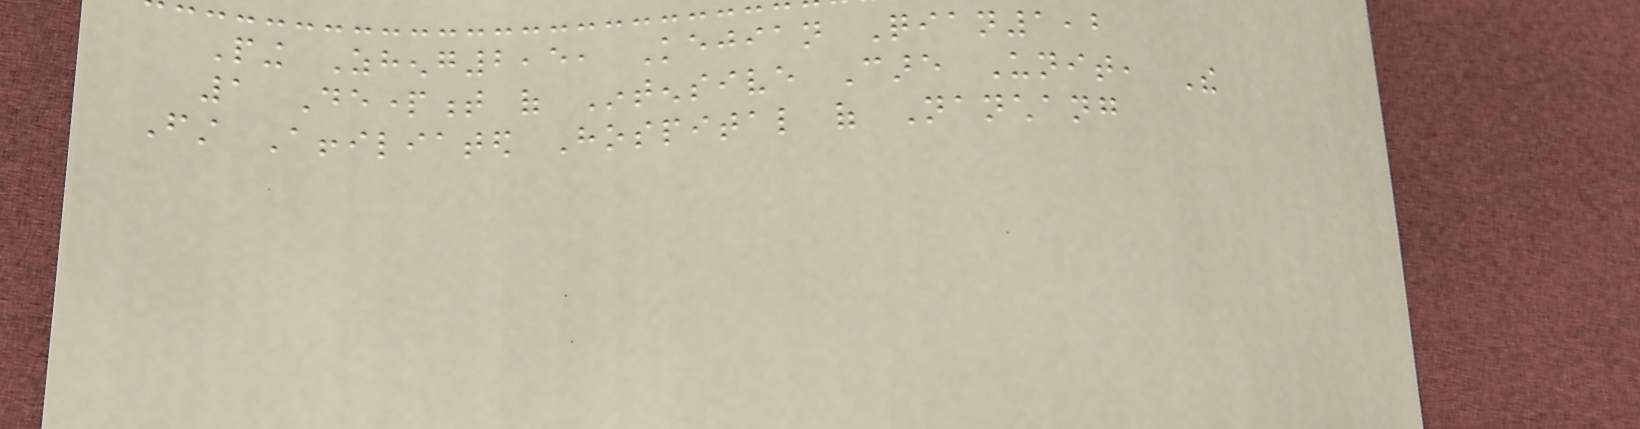Ping Zheng2,5, Kejian Qian1,2
1 Department of Intensive Care Unit, The
First Affiliated Hospital of Nanchang
